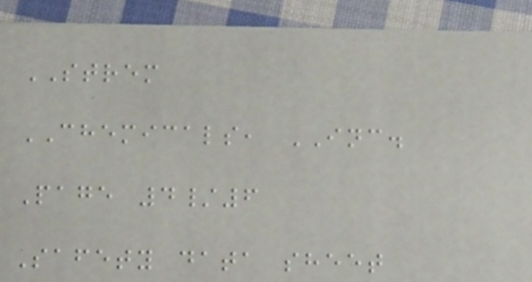STREM
CHEMICALS, INC.
Page 4/6
Safety data sheet
